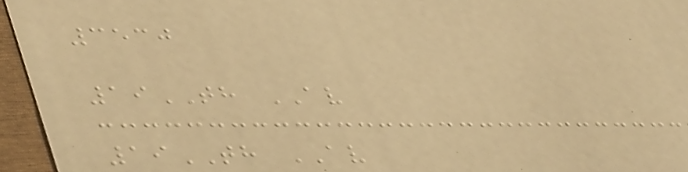3530
19TH AV
19TH AV
